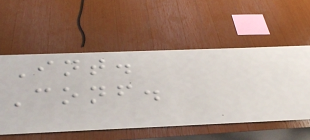Int.
Conf.
